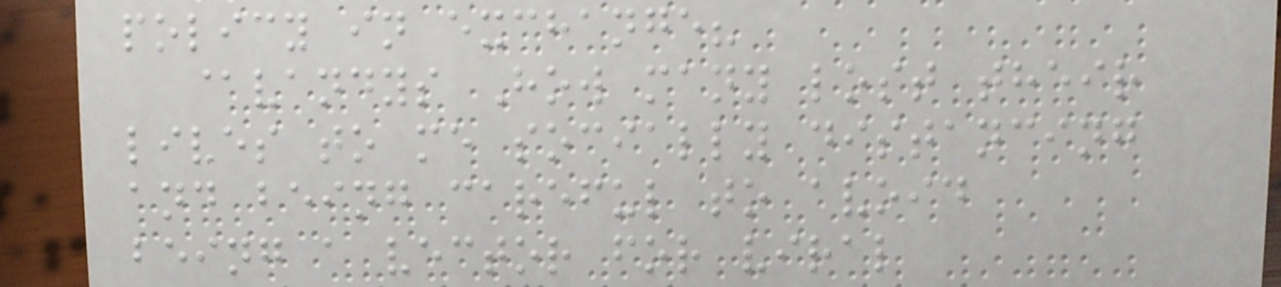policy in exchange?
@vandys How many lost their
lives to me socially distancing
and being careful to avoid
being a vector for viral
